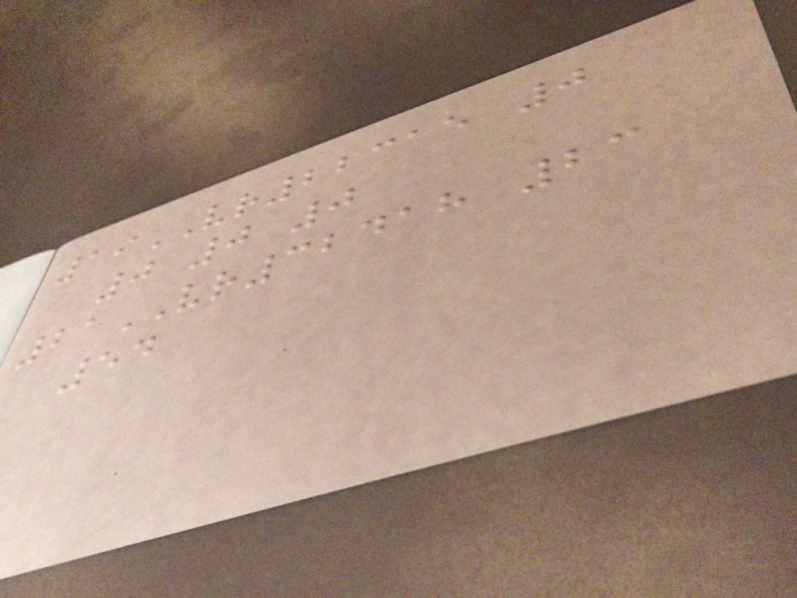19VR22315 0
0 0 0
21VR32418 23
54
